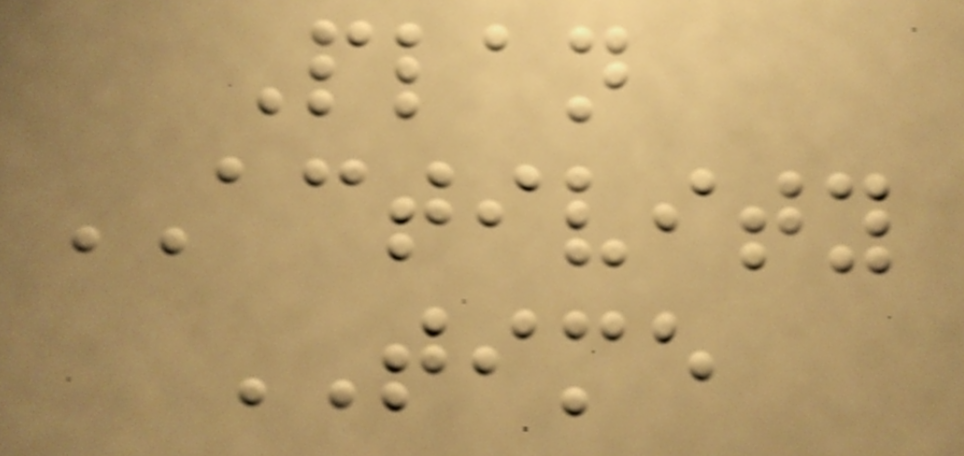Plan
ACTIVITY
TIME
